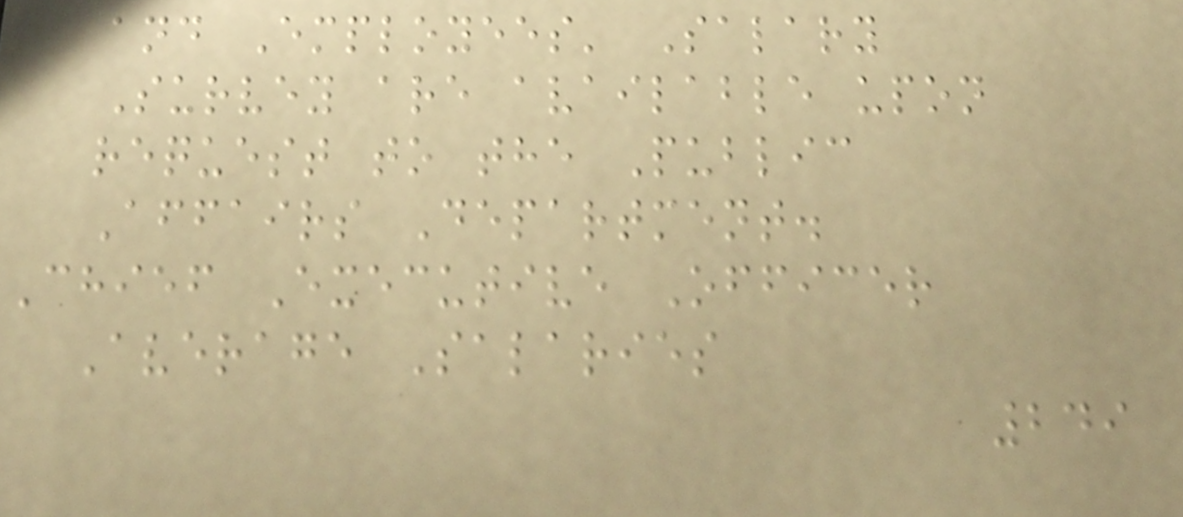and Employees' Salary
Survey are available upon
request to the Public
Affairs Department.
Chief Executive Officer
Average Salaries
249
